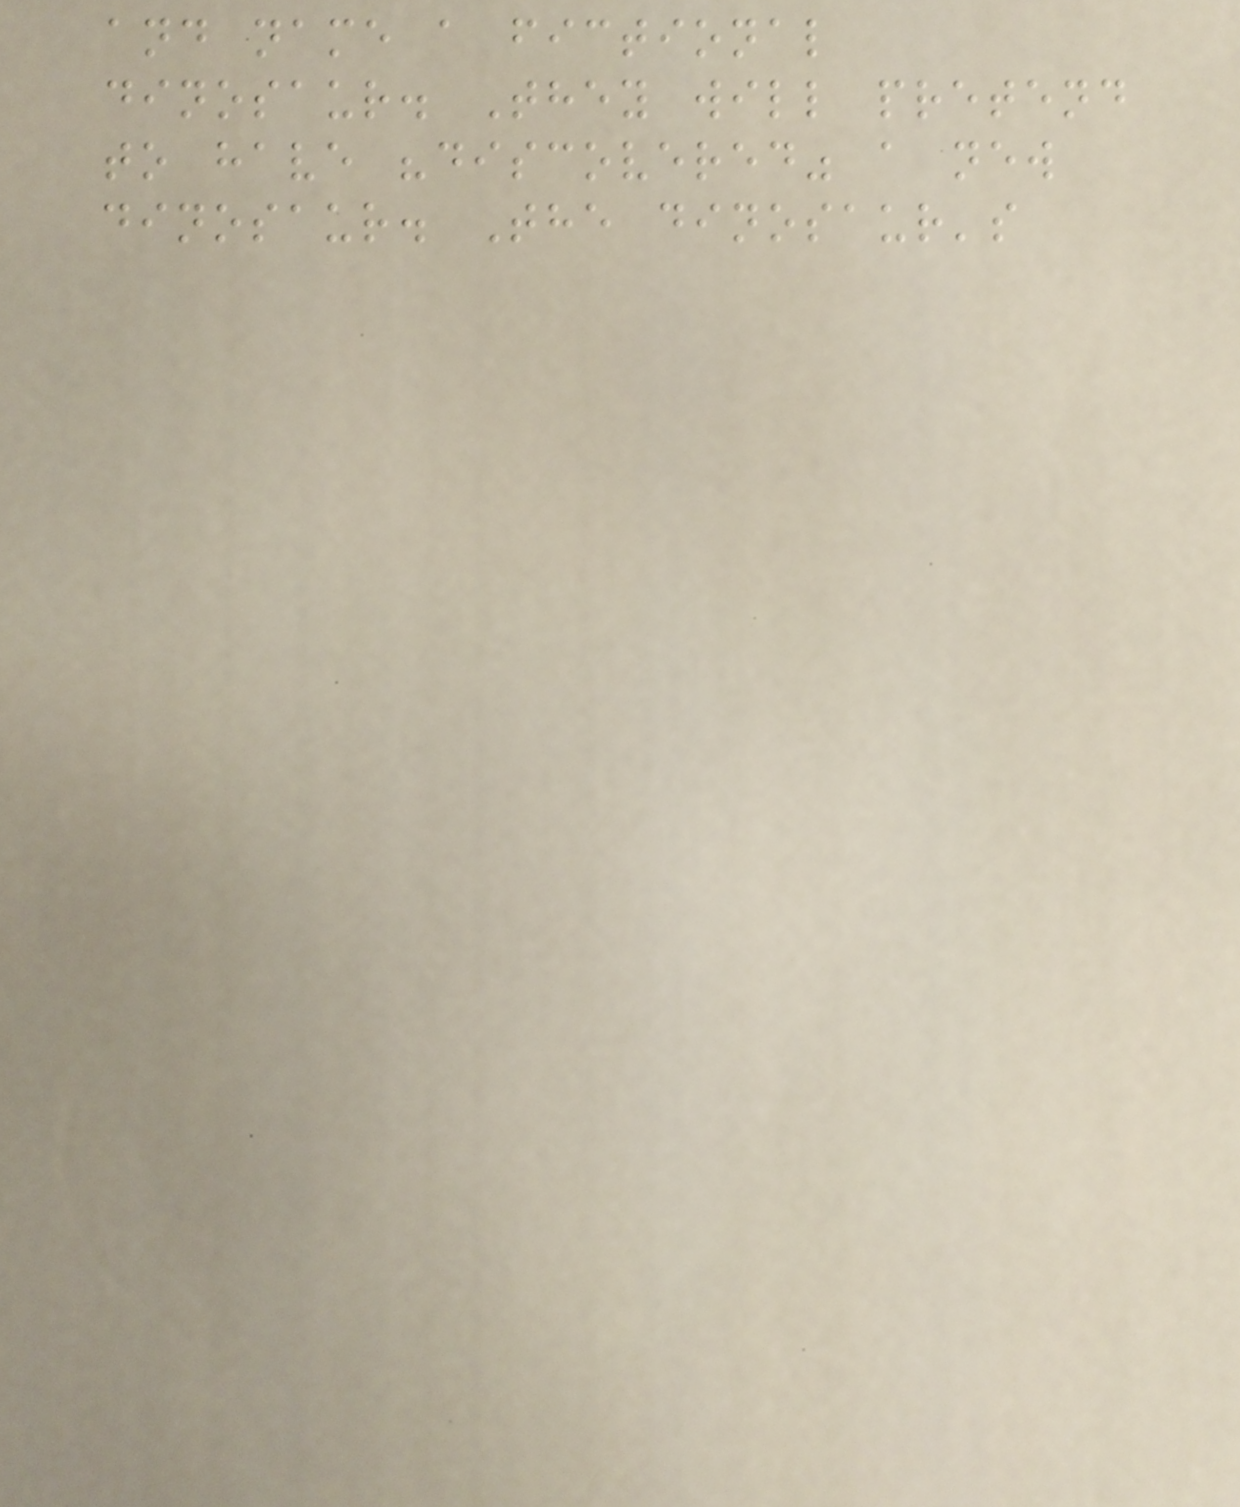and name a fictional
dinosaur. They will pretend
to have "discovered" a new
dinosaur. The dinosaur's
